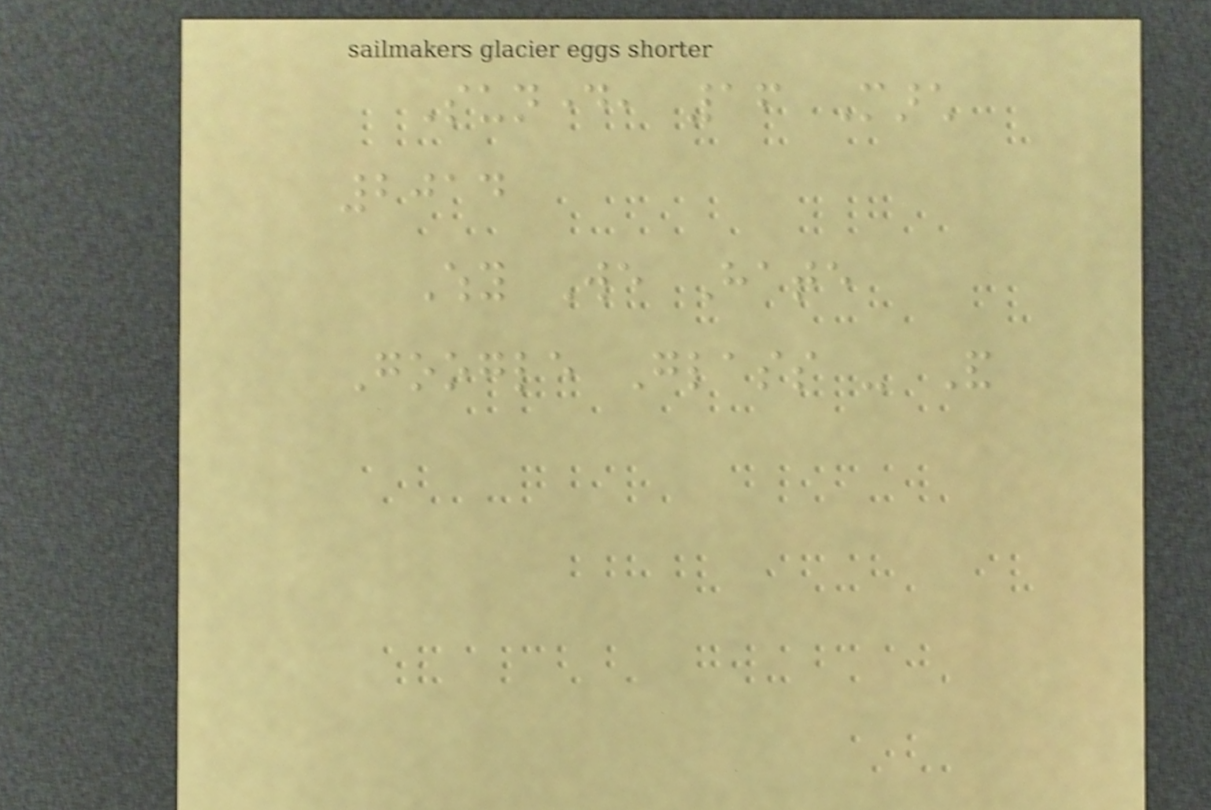Sunday, 16 March
2014
Why We Hate
Google Glass - And
